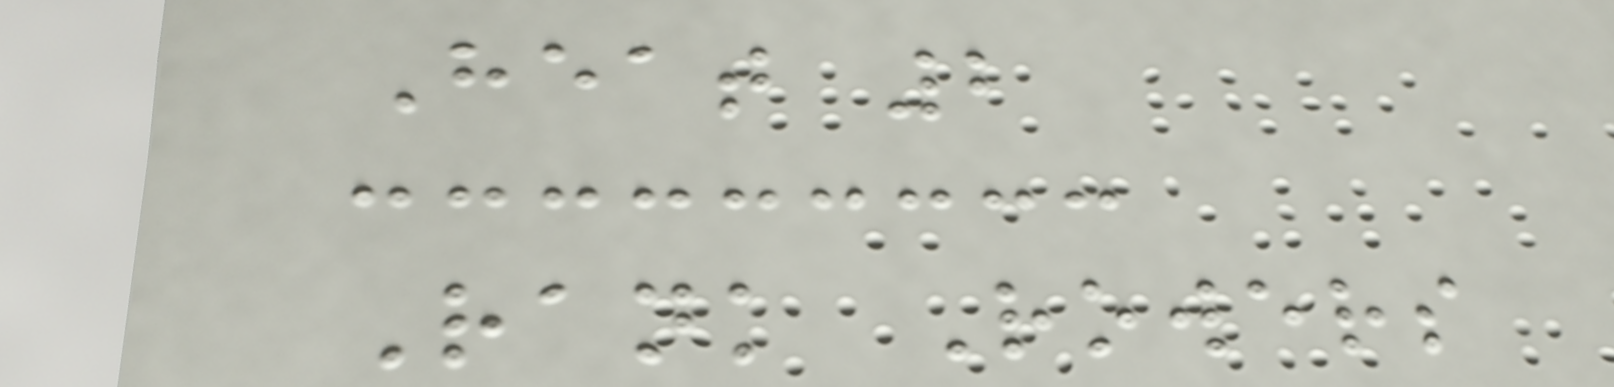Heat 2
Rank Rowers
